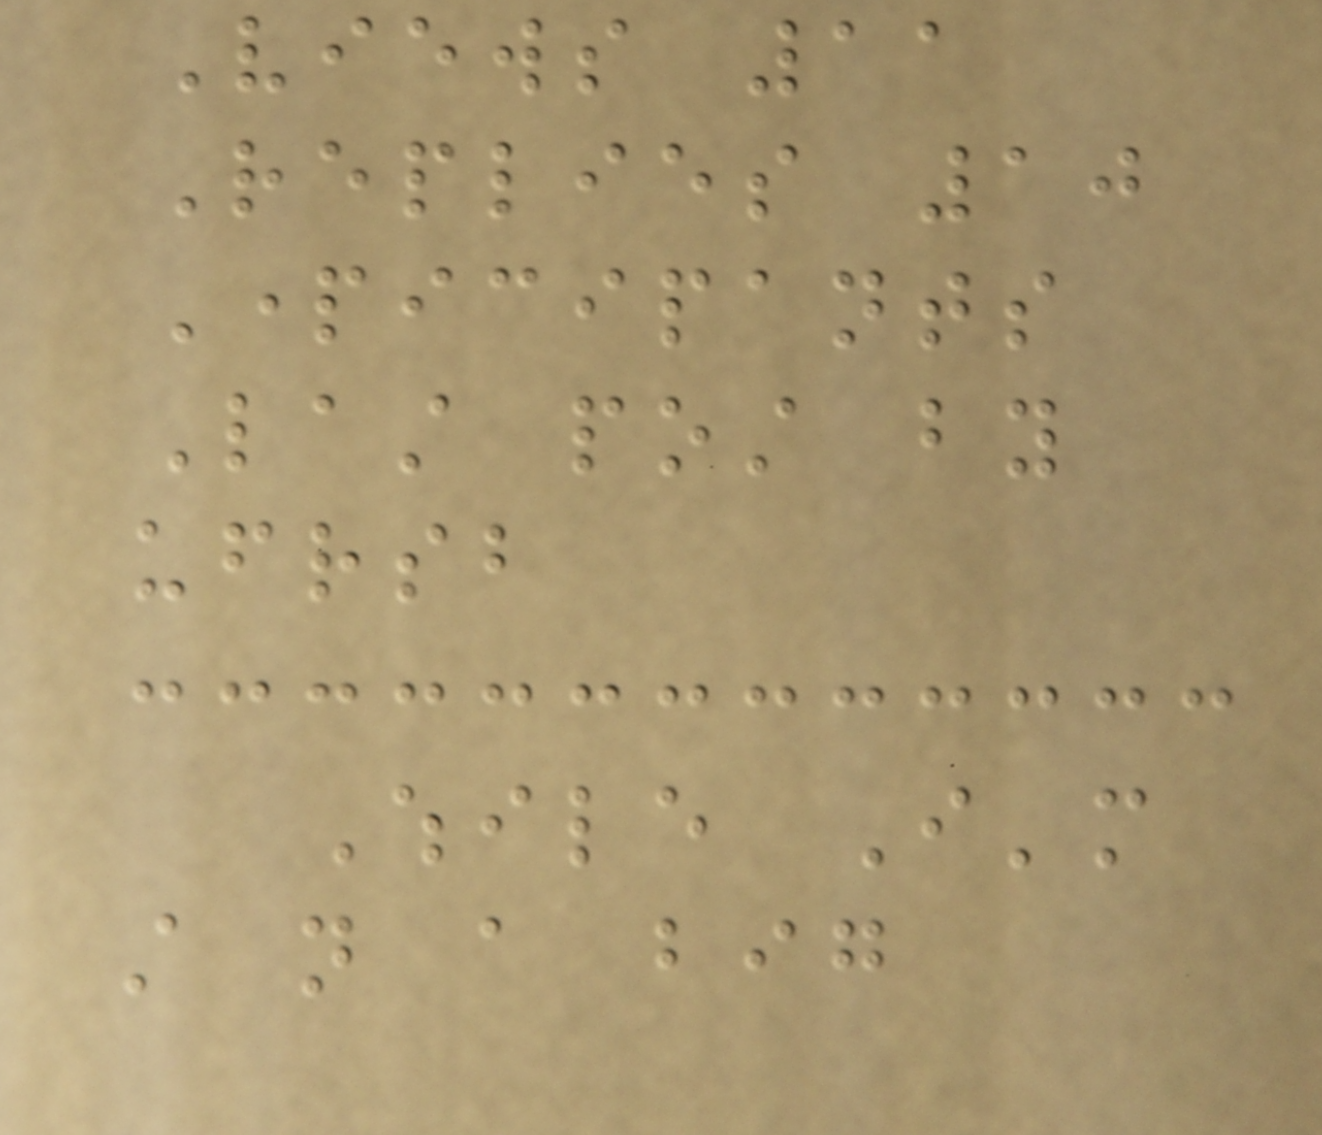Views 11
Replies 10
Participants
Last post by
ufrsb
While I'm
still not a big
